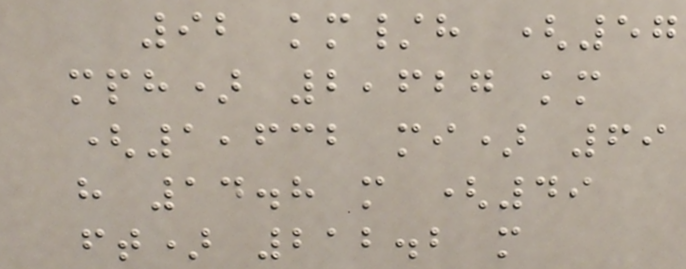92 km/h (57
mph) 2,627 km
(1,632 mi) 69
h 14.8 m (49
ft) 212.2 m
